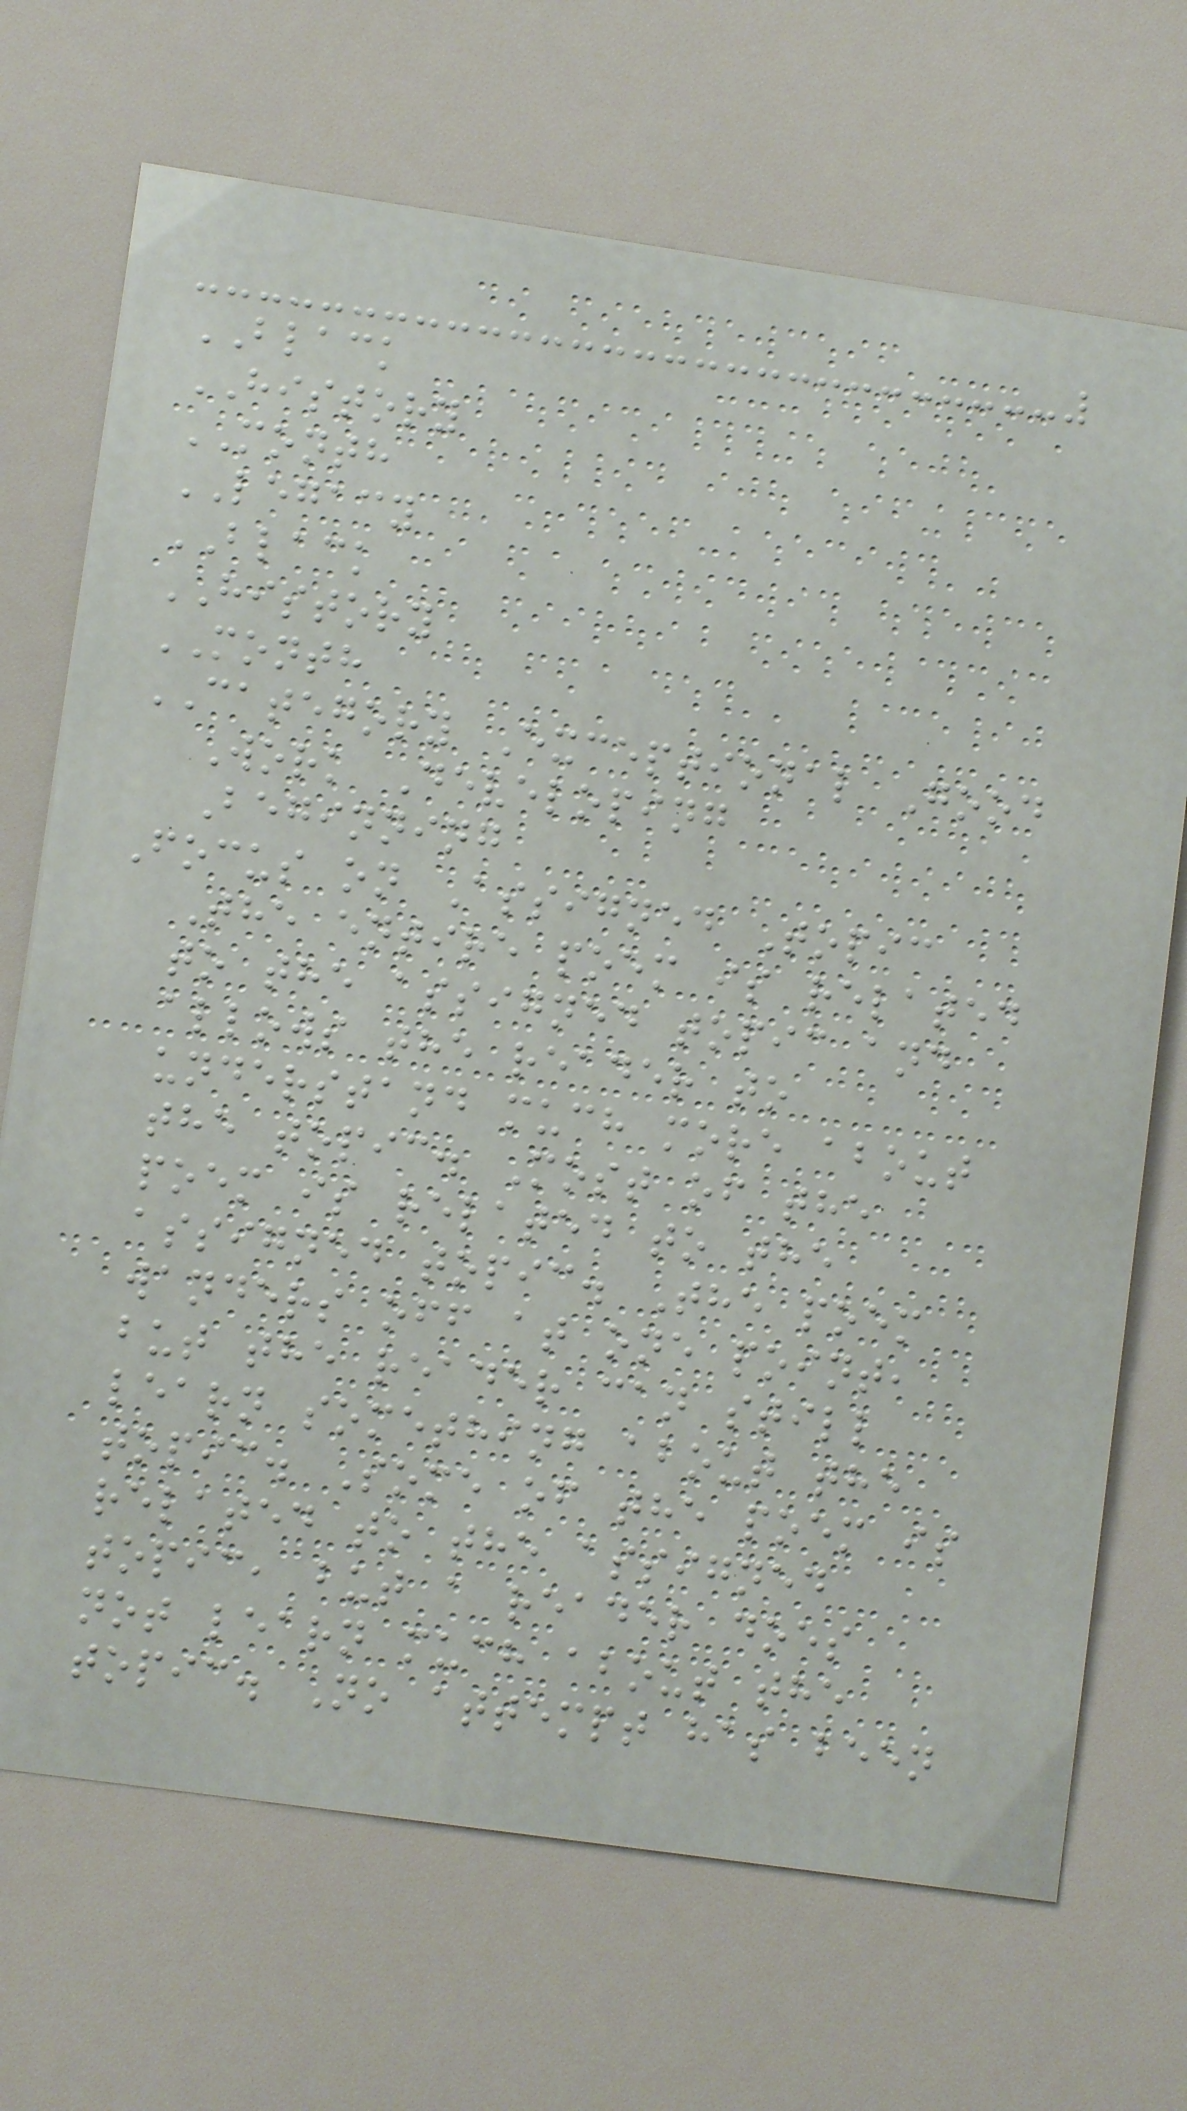BLACK
HISTORY
MONTH
LEGACY
BLACK
HISTORY
MONTH
CATEGORY Exceptional Good
Work Developing
Beginning
Focus on Assigned Topic
The entire poem is related
to the assigned topic and
allows the reader to
understand much more about
the topic. Most of the
poem is related to the
assigned topic. The poem
wanders off at one point,
but the reader can still
learn something about the
topic. Some of the poem is
related to the assigned
topic, but a reader does
not learn much about the
topic. No attempt has been
